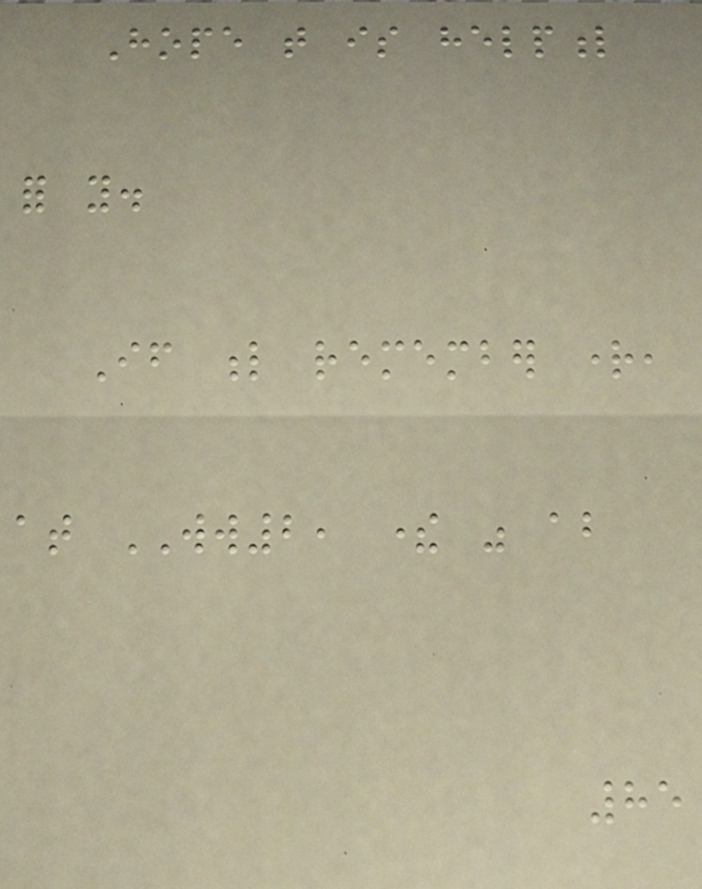Hope that is helpful
for you.
If l remember right,
at WW2, there was about
85
